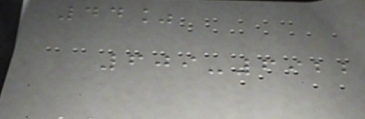44%
609-6922
